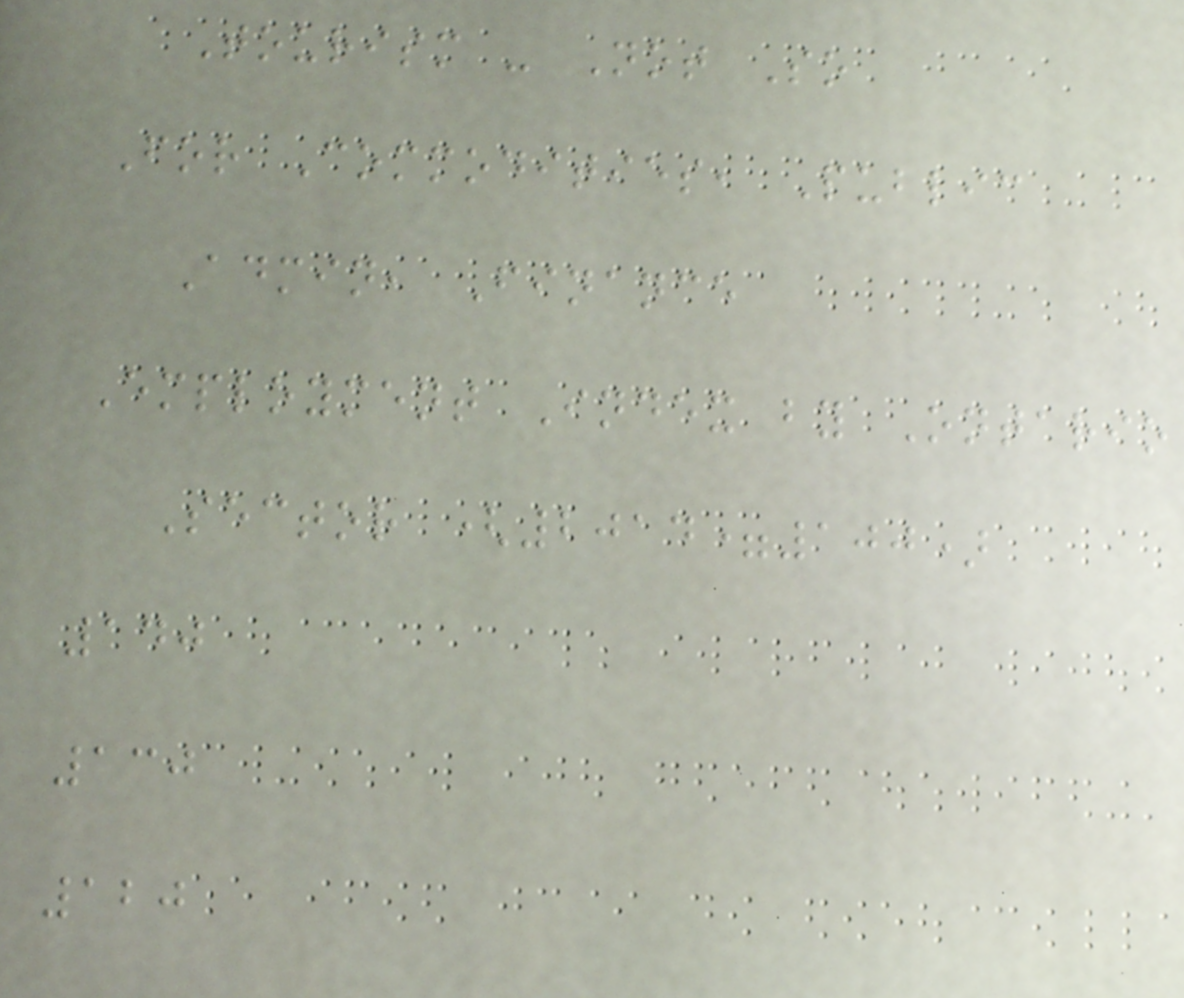Tourism - Not So
For Commodities, Public
Admin, Finance
Employment Index by Ontario
Sector (2014=100)
140
130
120
